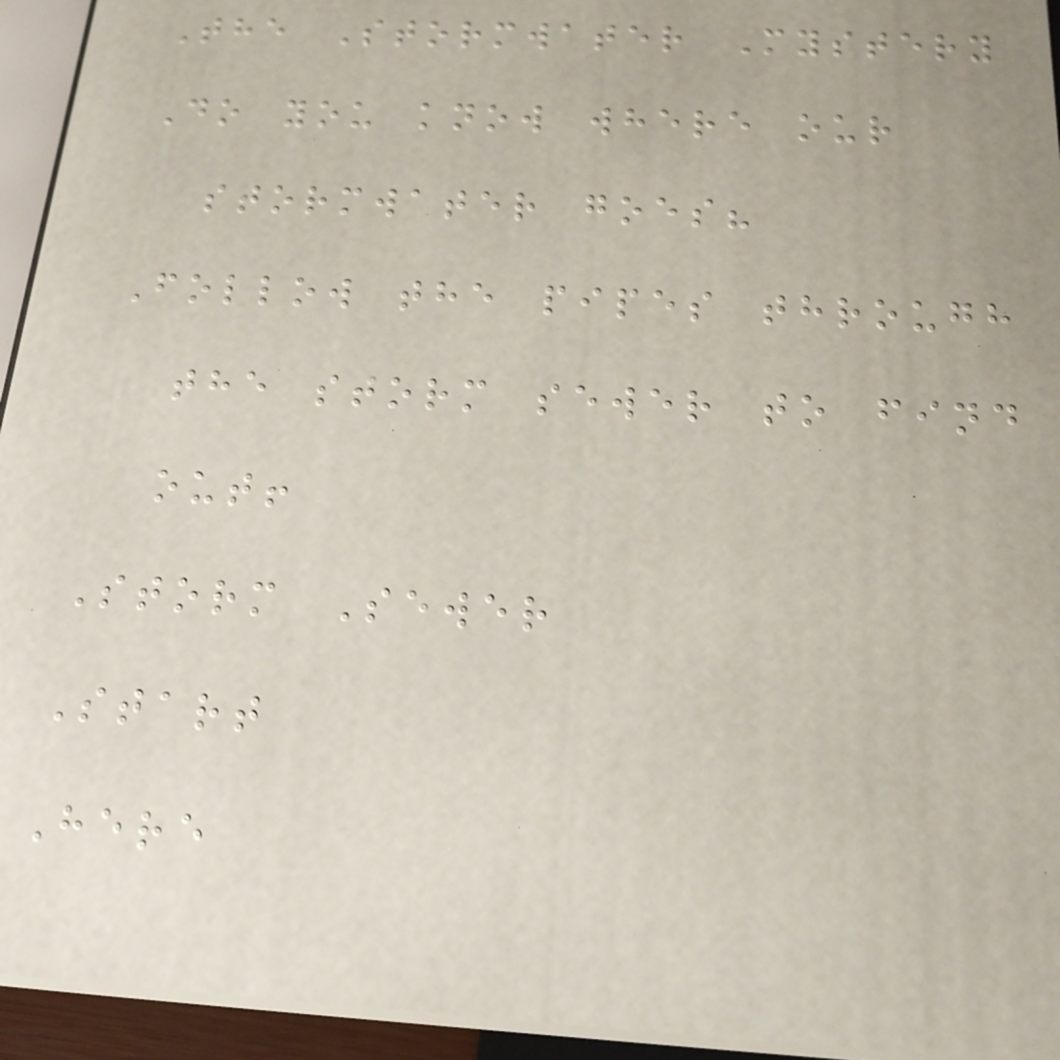The Stormwater Mystery
Do you know where our
stormwater goes?
Follow the pipes through
the storm sewer to find
out!
Storm Sewer
Start
Here
